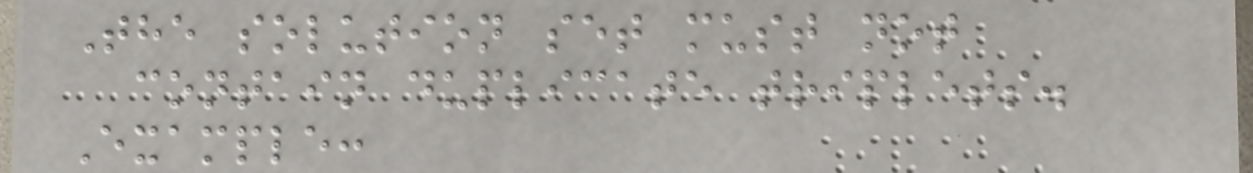The solution set must not
contain duplicate triplets.
Example:
